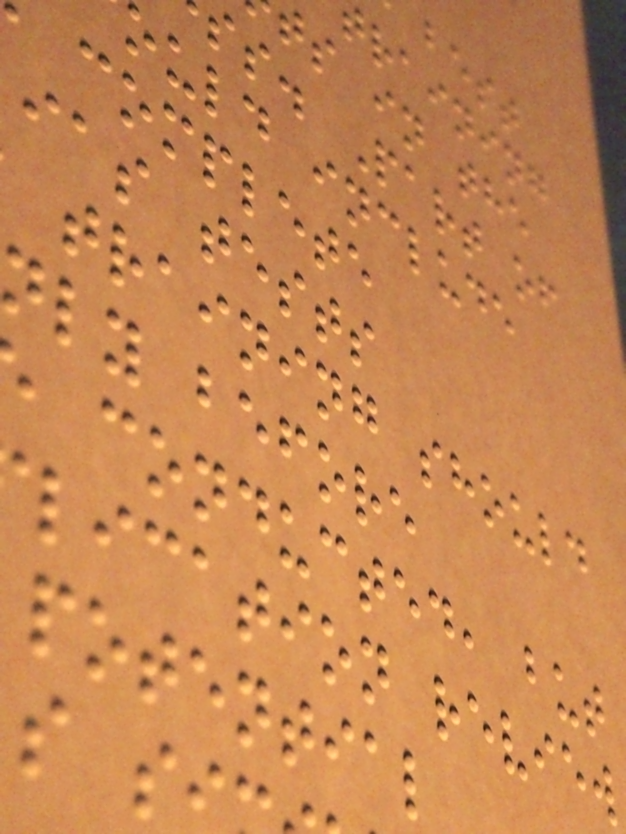s in the
ss. Part of
ould include
complete
ias tests
training should
nly before
conducted, but
lication review
potential
